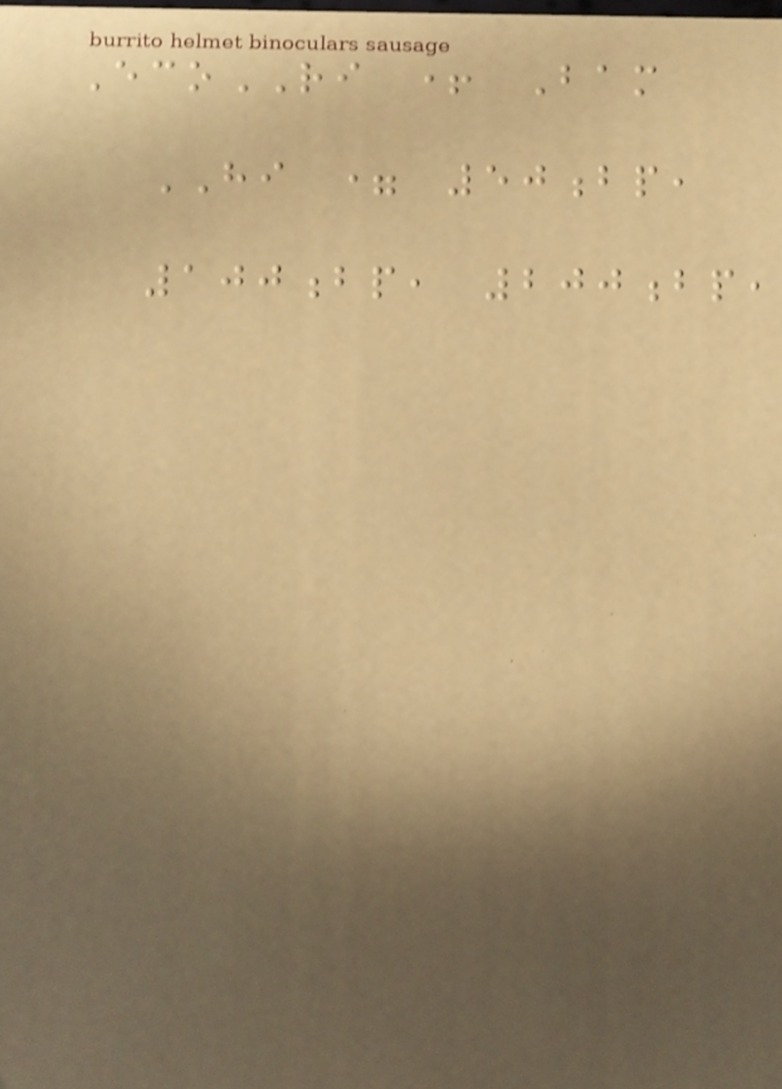EcoRI + Bam
HI = 50bp,
100bp, 200bp,
